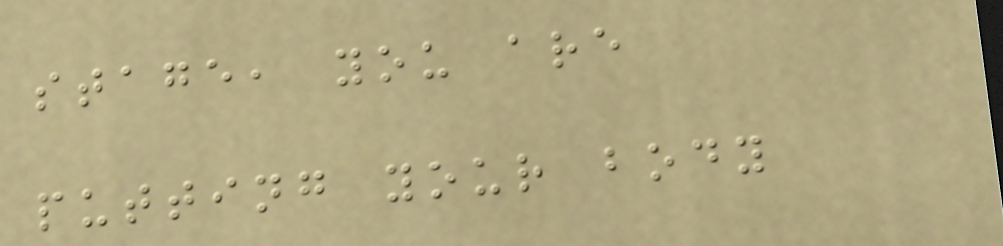stage, you are
putting your body
